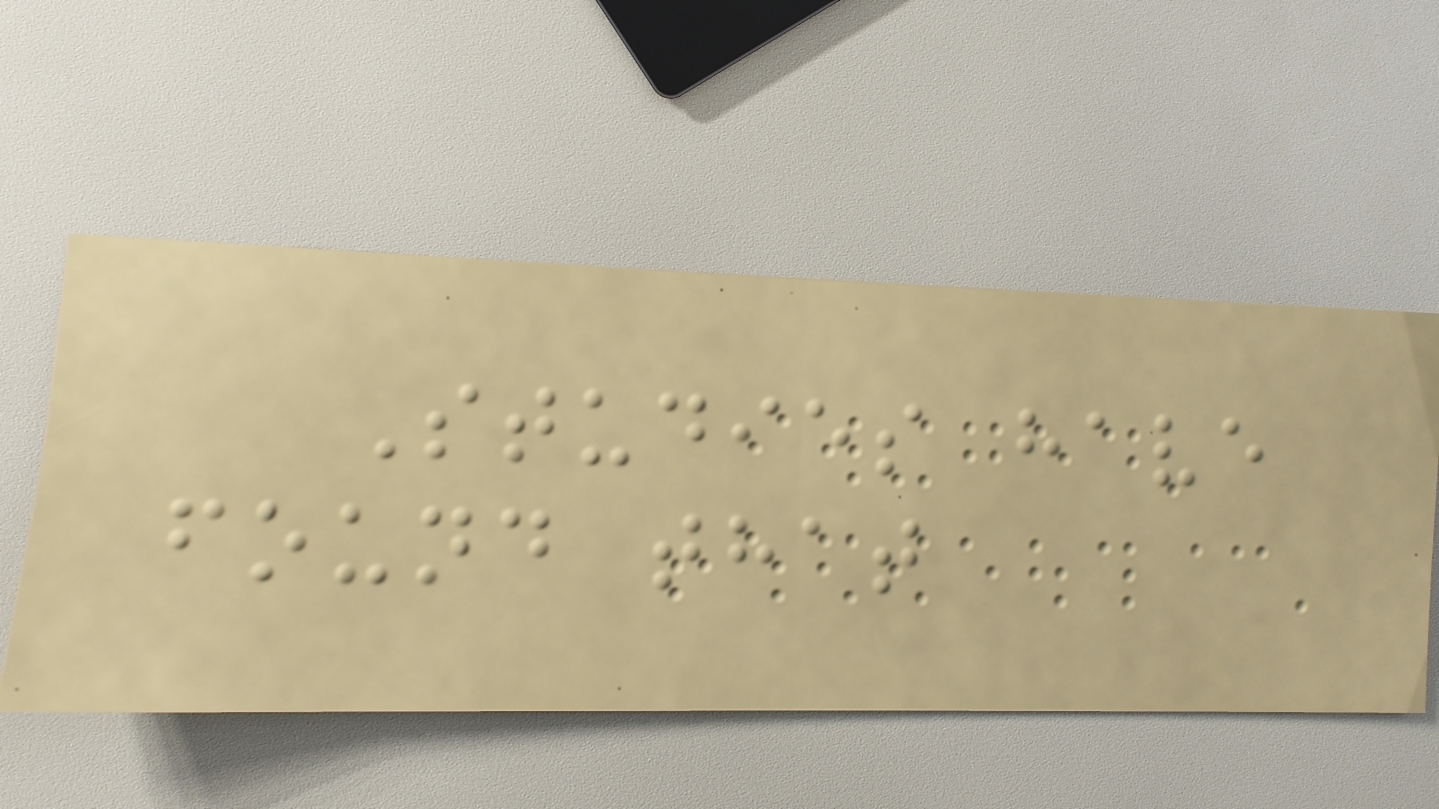Studies have
found that
